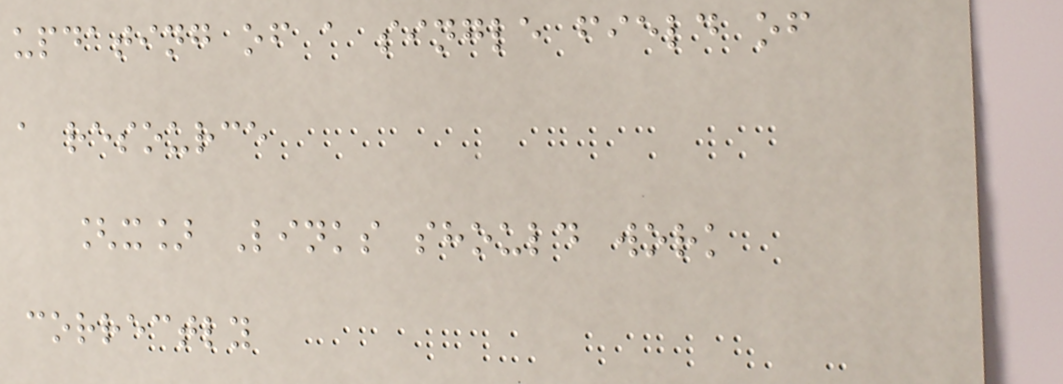updating of a single field of
a resource
[x] Links should work
correctly
